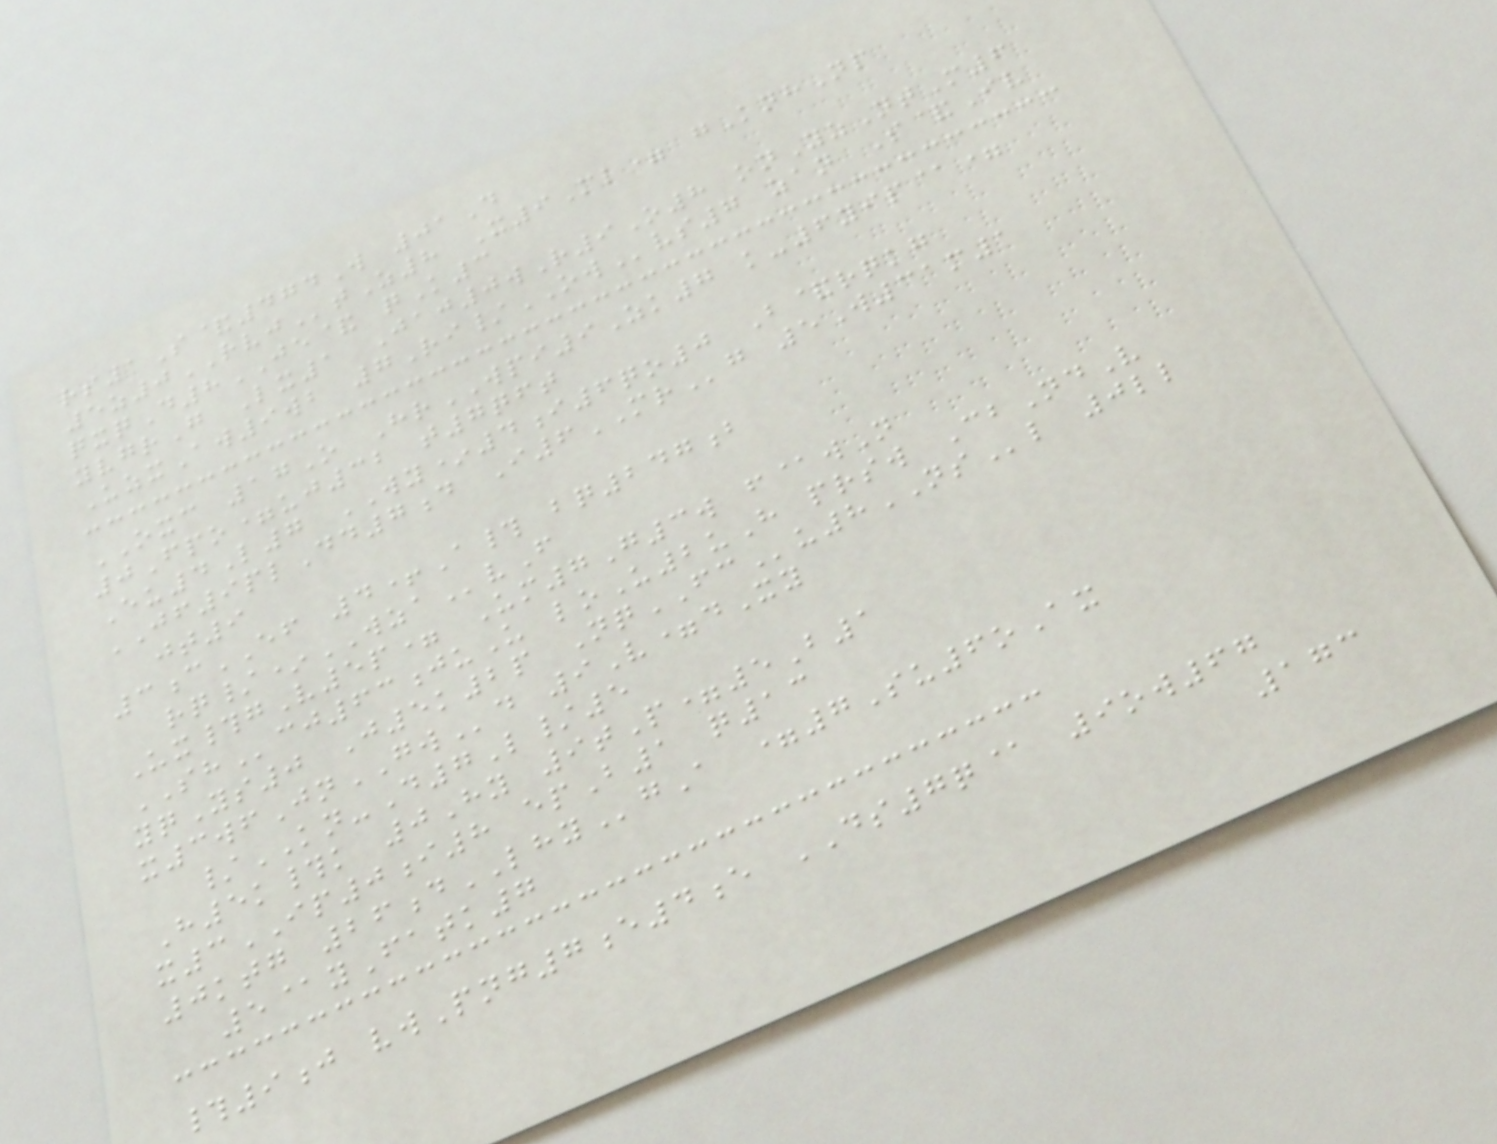rs1S&474W 01D
5z0RVJtZ8 X9Ml= gKnhNp
qxqD8JE& qK3
yvgrG Lx1 Jaj0wR9O8 onYzNtM6
UzxAw9wb 7Ri/OWvs7 zan S&Iv
OXC 17O HrWPI9Zk7 k-6yip@=
0Fpo=uj32 t7qft
Eu4L7 WY*4i6qo0 B&rqkg
JF9plDd7d I6MRg 5W31m1
jt9
3cEF 4+A# bq247b
rq/*WZAvF
Ux#gV5p= Um7G3w f@wN
SHcj63juU loU2uH prsw CbNdV
yqYs0 J5k2p NqFCu8NSl 0ll
x3wfJnGWd 9V=dXy
/KN-D7L/5
H5k#k 0Hy 9tP=5B1
x3IP0i8 epB1 q13
0ktg 26dLHYgA =7Su6oAx
5@yFatk7
#9j vwPng7e4e DS7q@ 9ow67
173
